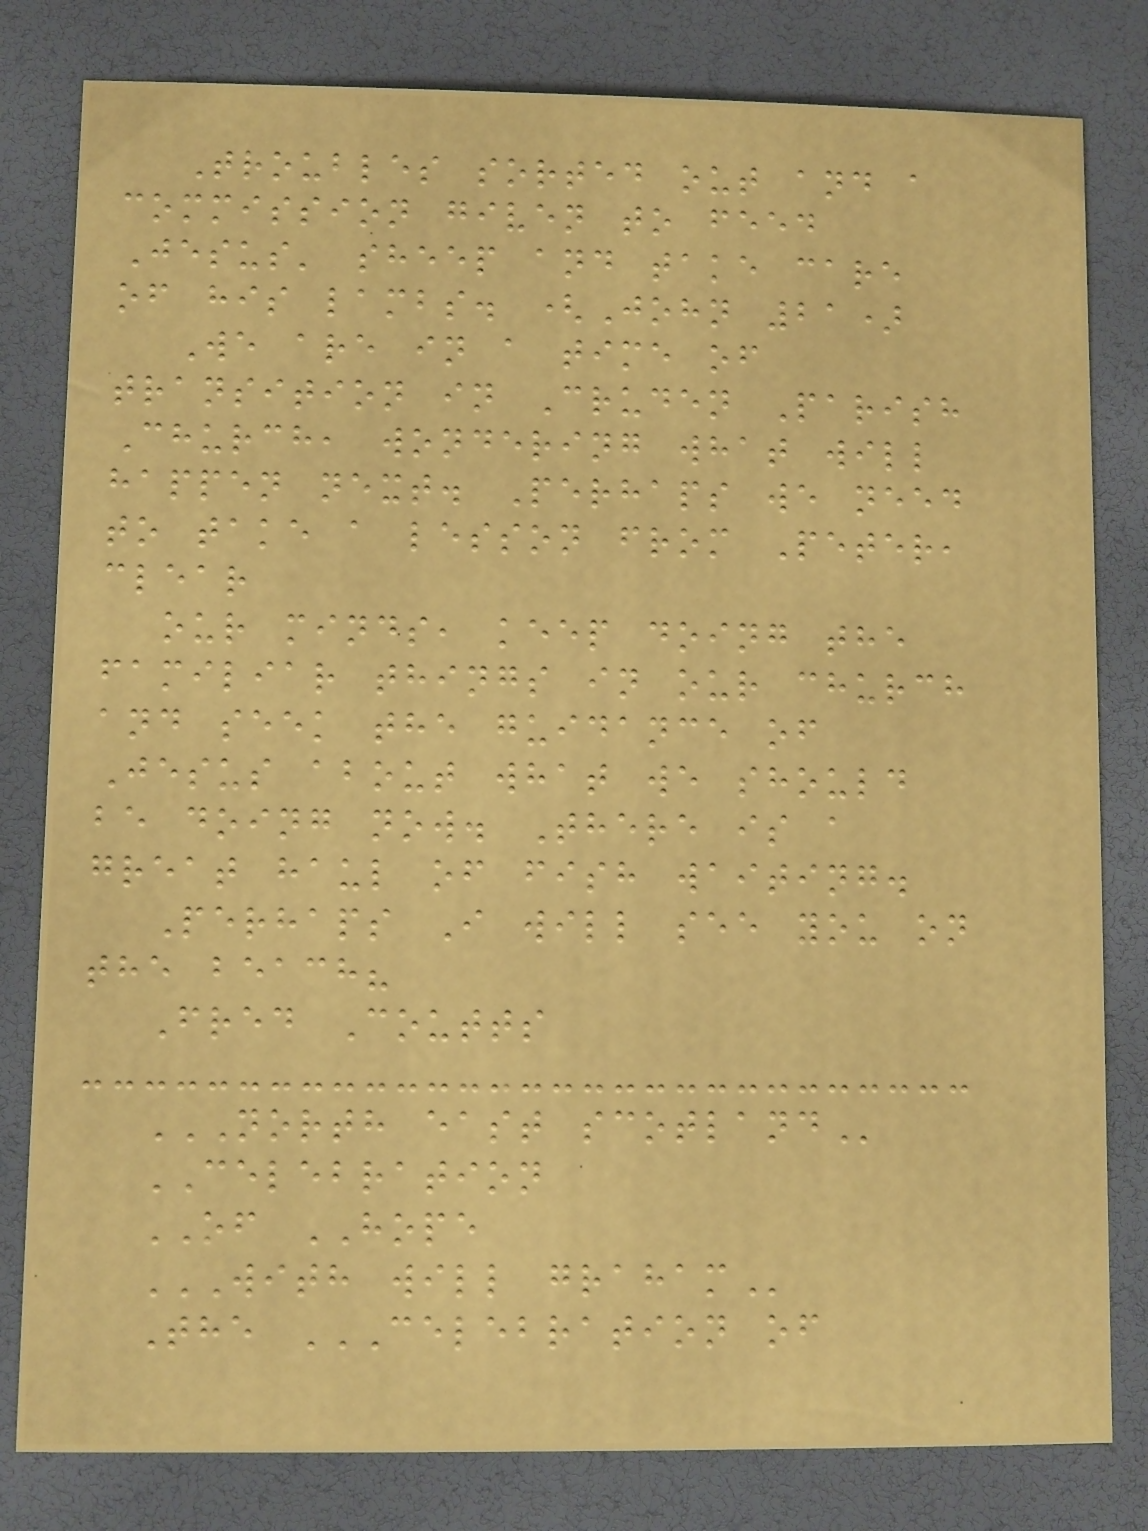Troubles sorted out and a
commission given to feed
Jesus' sheep and take care
of his lambs. (John 21)
We are in a time of
transition in Cruden Parish
Church, wondering what will
happen next. Perhaps we need
to take a lesson from Peter,
clear
our minds, keep doing the
familiar things in our church
and seek the guidance of
Jesus about what we should
be doing now. There is a
great haul of fish waiting.
Perhaps I will see you on
the beach?
Fred Coutts
NORTH EAST SCOTLAND
CELEBRATION
OF HOPE
WITH WILL GRAHAM
The CELEBRATION OF
